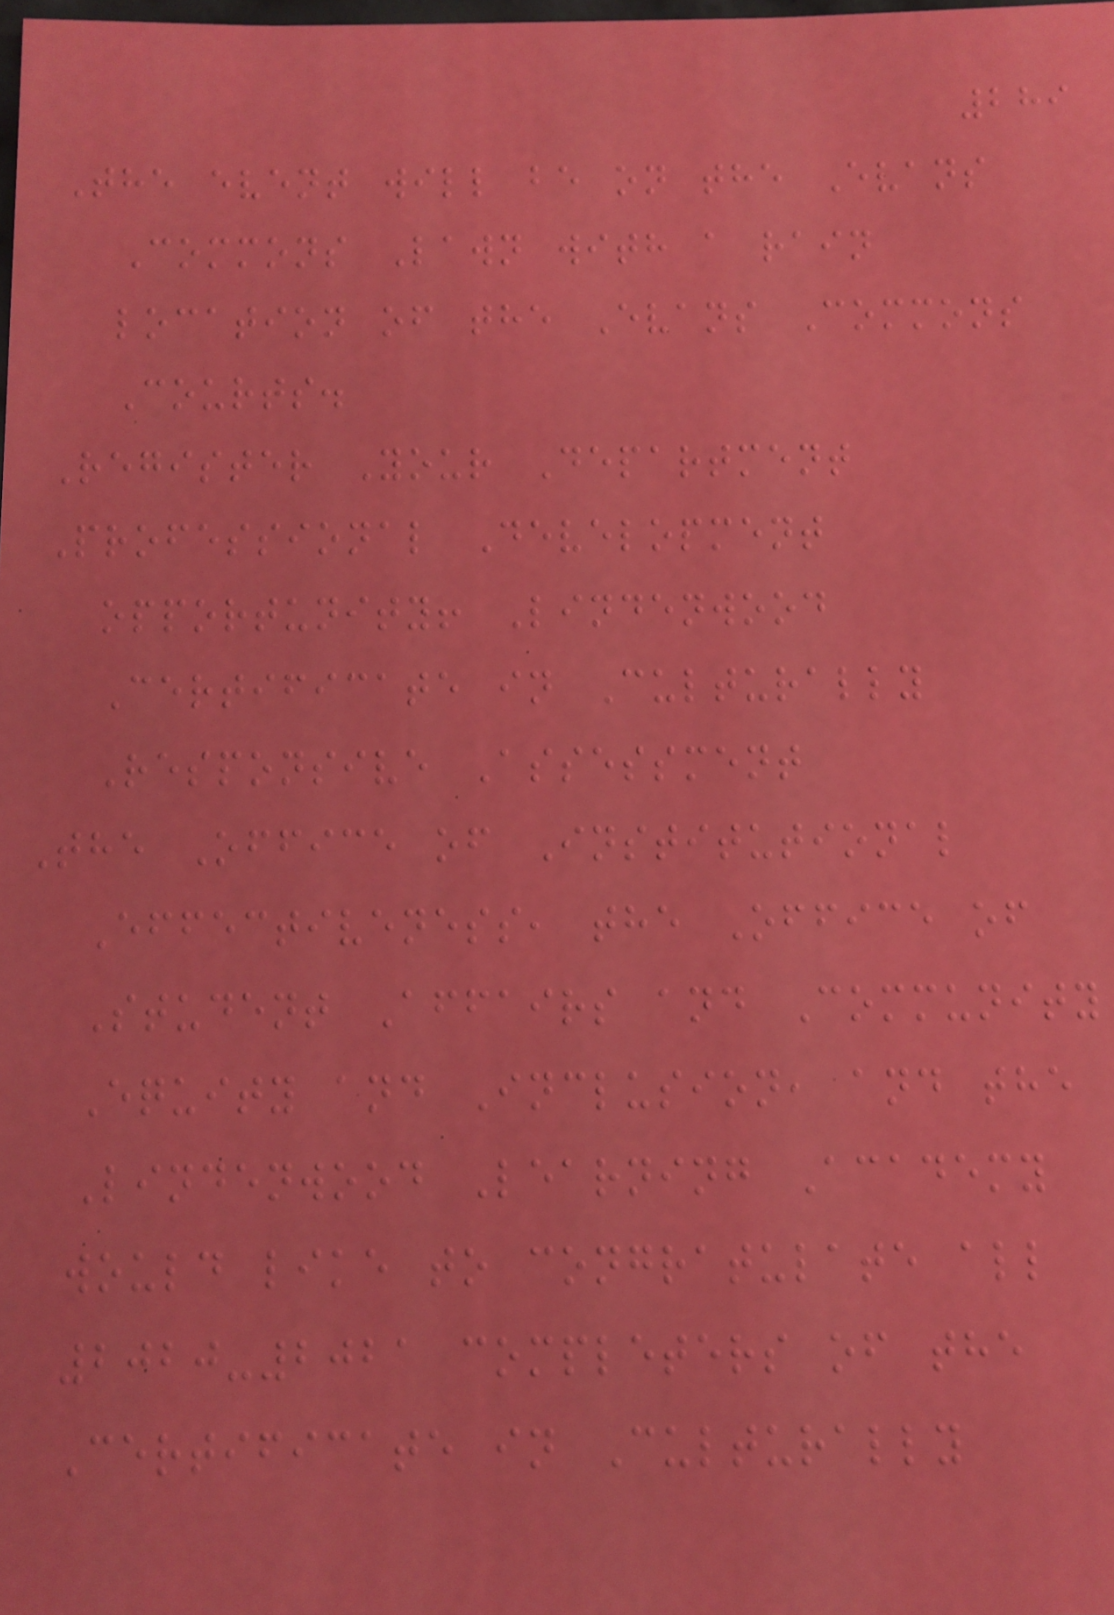289
The event will be on the Evans
Commons Lawn with a rain
location of the Evans Commons
Courts.
Register Your Department
Professional Development
opportunity! Lindenwood
Certificate in Culturally
Responsive Assessment
The Office of Institutional
Effectiveness, the Office of
Student Affairs and Community
Equity and Inclusion, and the
Lindenwood Learning Academy
would like to congratulate all
2020-2021 completers of the
Certificate in Culturally
